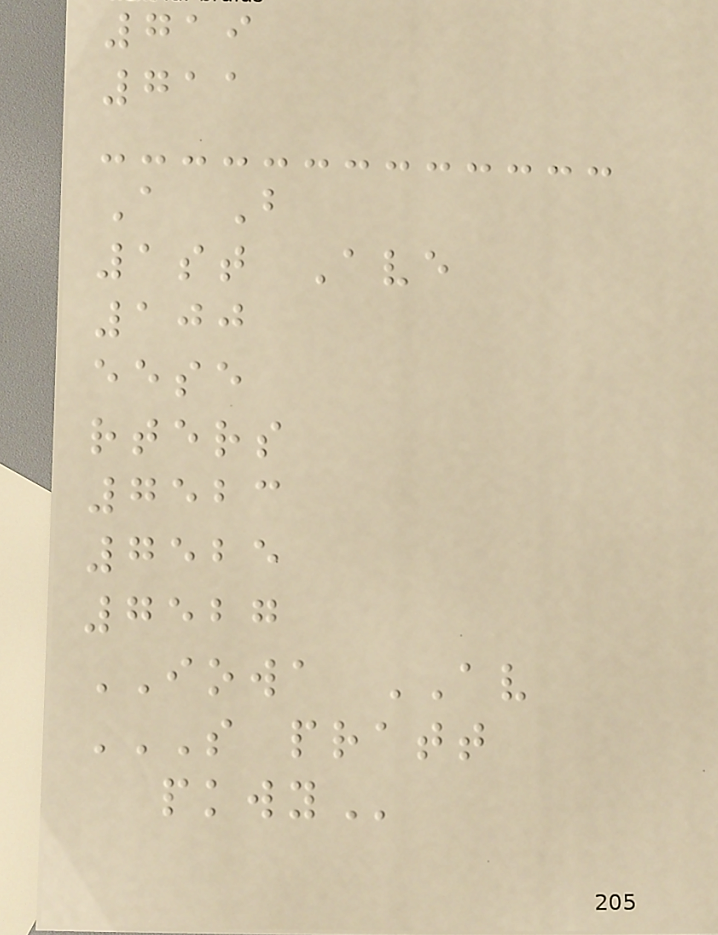719
711
A B
1st Ave
100
eese
rters
7523
7525
7527
IOWA AV
S PRATT
PKWY
